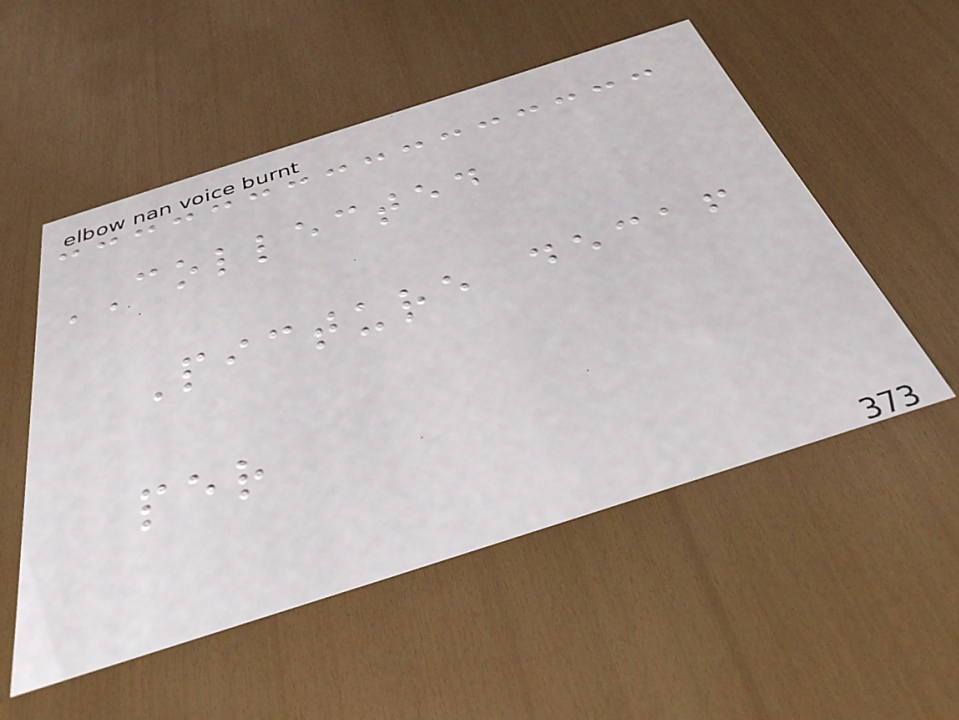COLLECTED
Picture decaf
per
